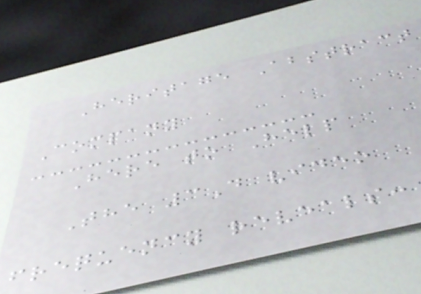Heritage Abstract
Company
Here to Help
The 3D video
frequency reveals:
